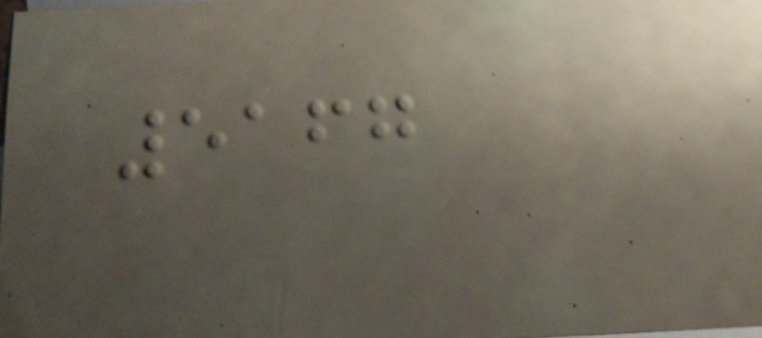5167
